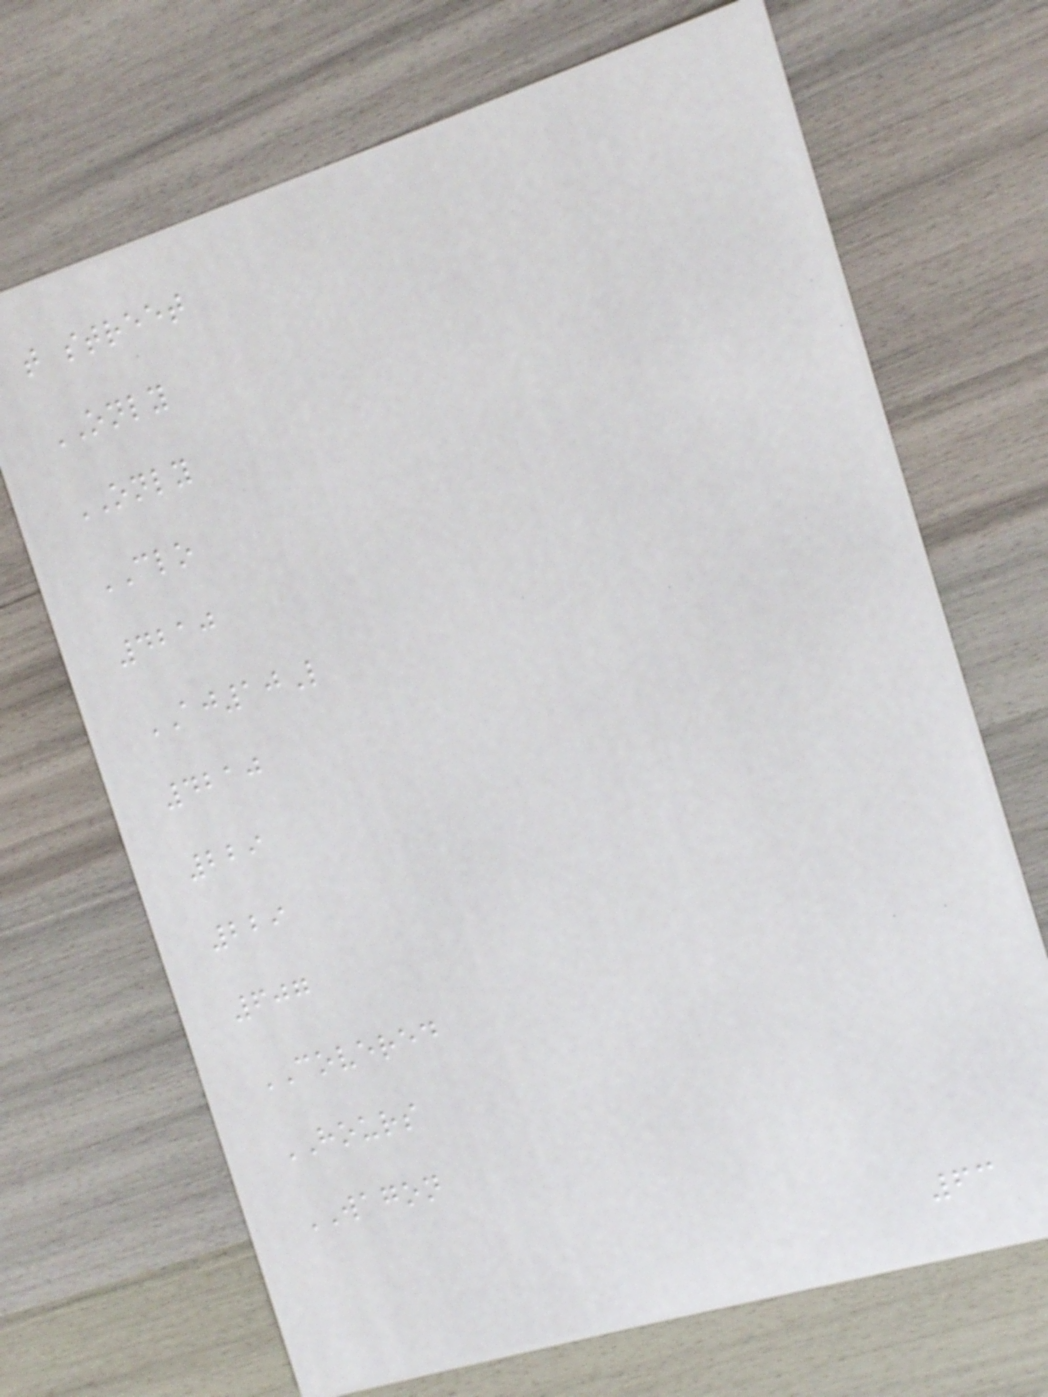t street
ONLY
ONLY
CLO
4210
AJ10L
4210
229
229
607
COVERED
HOURS
WAGON
63
